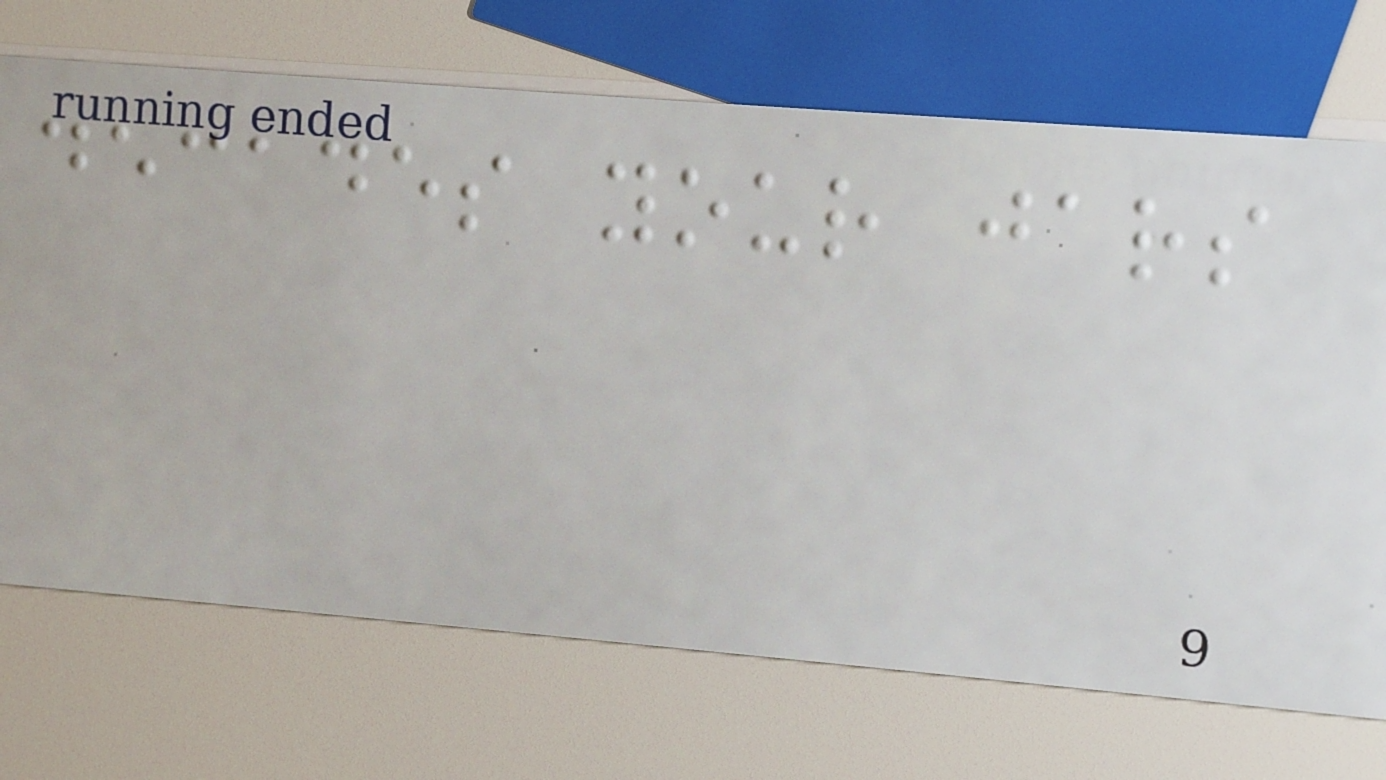decades your jars
